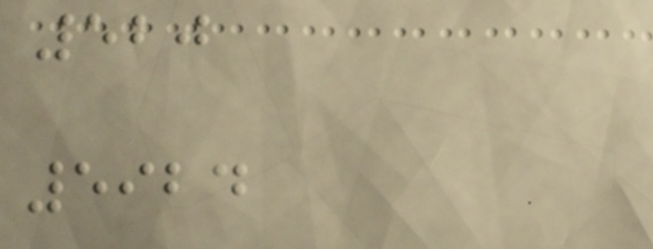520
5924
